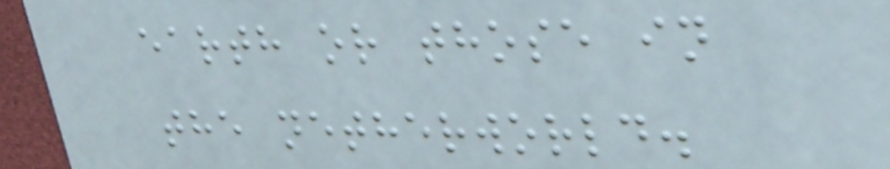earth or those in
the netherworld.
